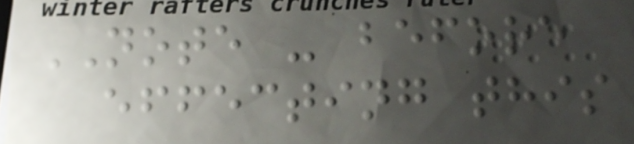NOTE - before
effecting this
